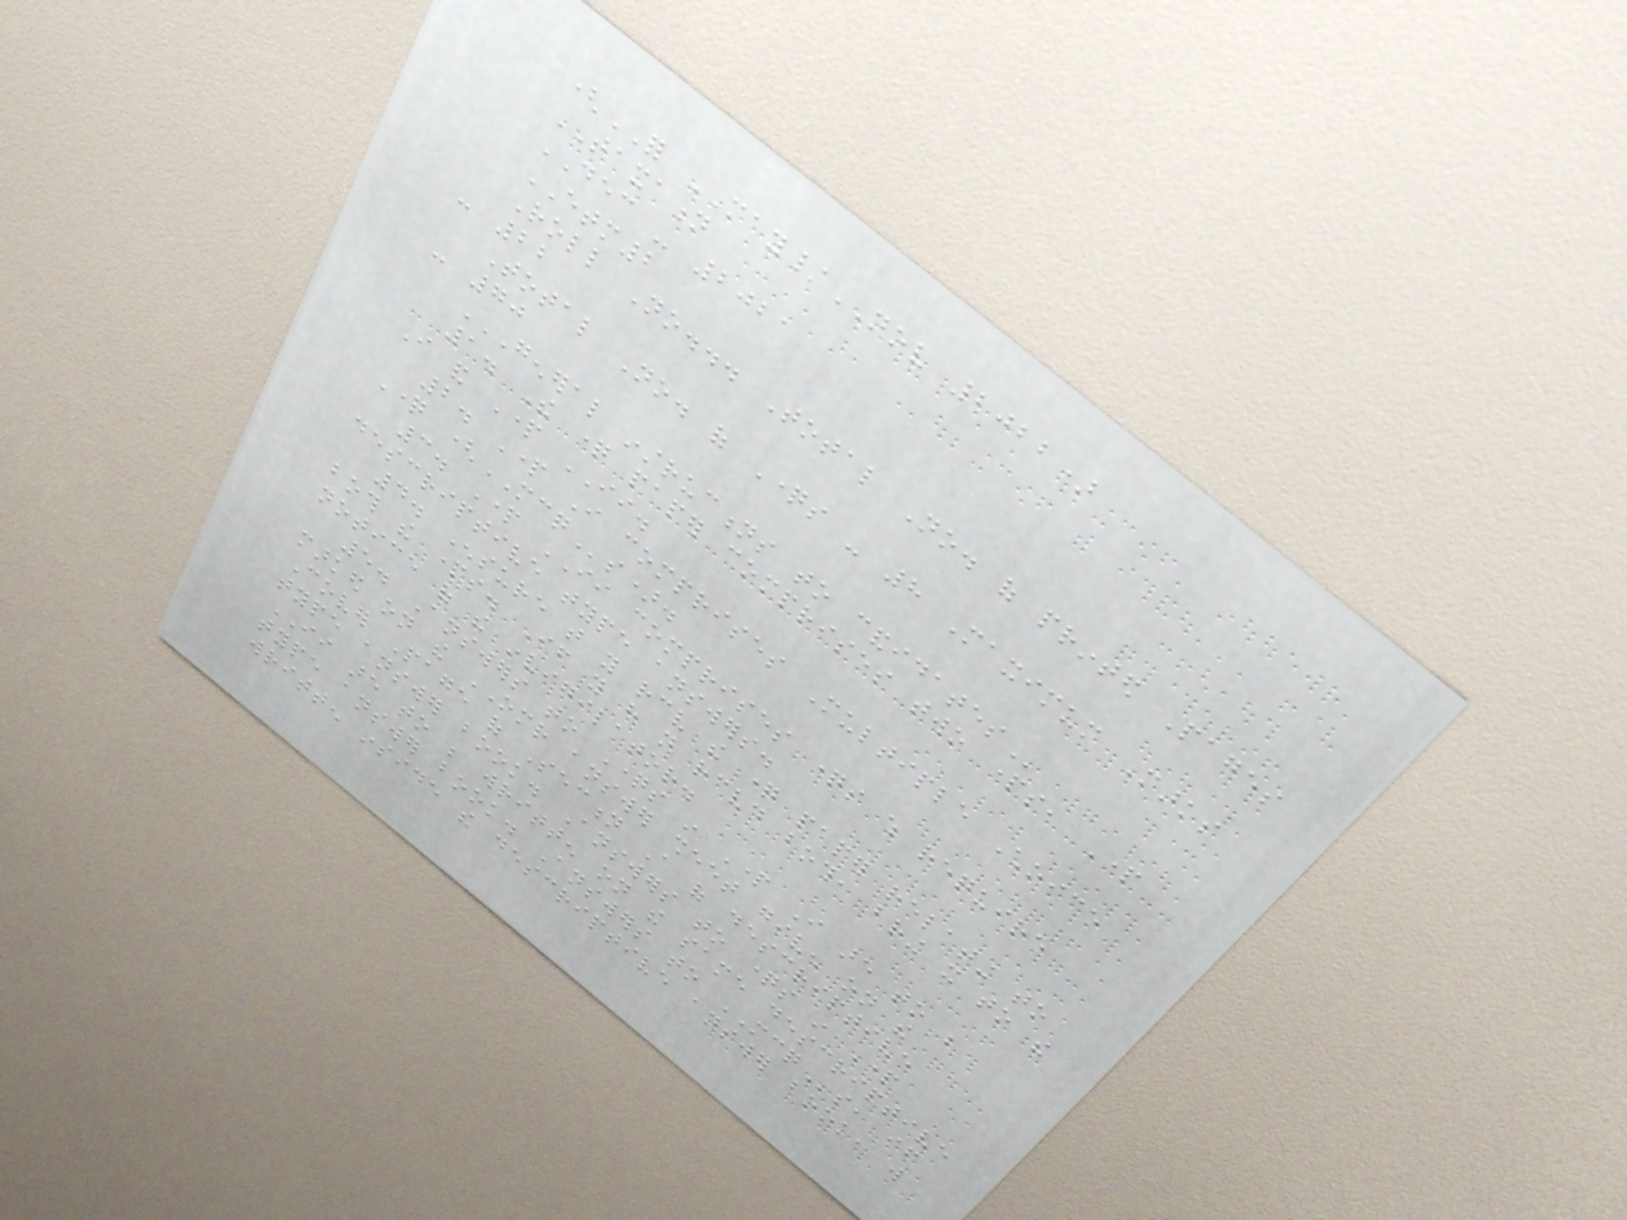(FOR MAY/NOV 2022)
TAXATION
DEC - 2021
ETM2
Roll No... Total No. of printed Pages
- 22
Total No. of Questions - 8 Maximum Marks
- 70
GENERAL INSTRUCTIONS TO CANDIDATES
1. The question paper comprises two parts, Part
I and Part II.
2. Part I comprises Multiple Choice
Question (MCQs).
3. Part II comprises questions which require
descriptive type answers.
4. Ensure that you receive the question paper relating to
both the parts. If you have not received both, bring it to the
notice of the invigilator.
5. Answers to Questions in Part I are to be
marked on the OMR answer sheet given on the
Cover Page of Section A of descriptive
type answer book. Answers to questions in Part
II are to be written on the same descriptive
type answer book. Answers to MCQs, if
written inside the descriptive answer book, will
